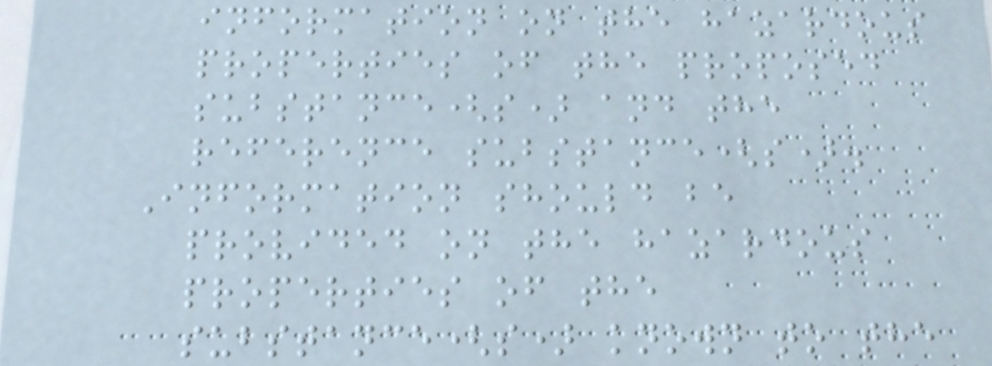information on the hazardous
properties of the proposed
substance(s) and the
reference substance(s).
Information should be
provided on the hazardous
properties of the
substance(s) known to the
